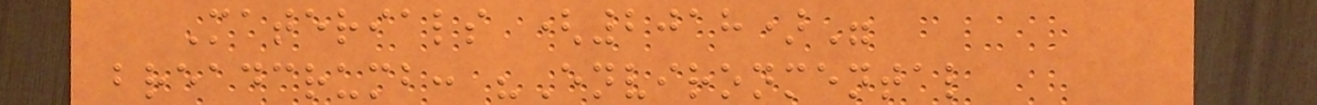Materials (2018)"
breadcrumb: "Environmental
